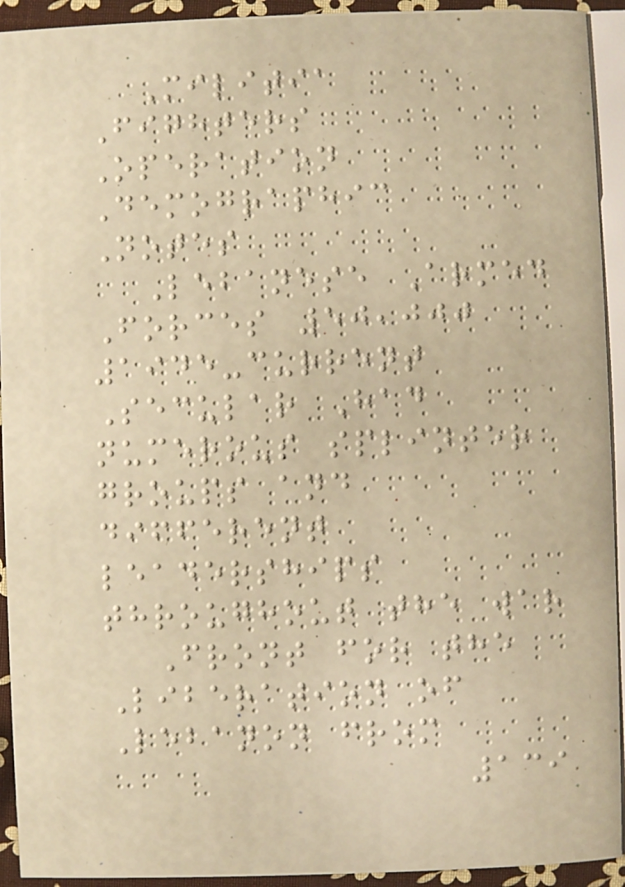Militia
Fighters
Operation
Demographic
Notes
Lebanese Armed
Forces 50,000
1945-current
Secular Had
numerous splinter
groups and
different
leaderships
throughout the war
Front for the
Liberation of
Lebanon from
139
